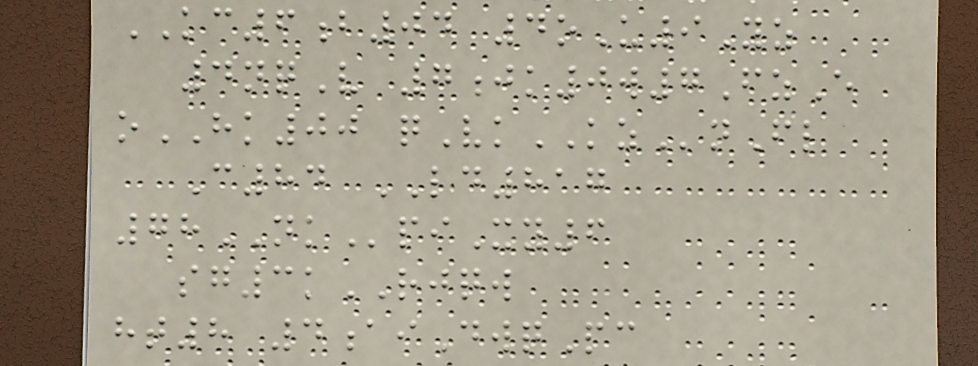KC6b04 4oU9Yz
4nqV 7jk0w7FzE
oHK00 qVkKZnFl
C84 LD817
78NKpiXy6
sg3kRJQW
ht8 4aiDwqPc
